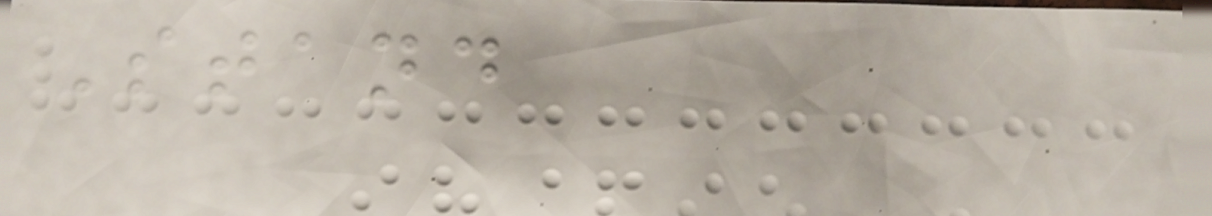Stand
